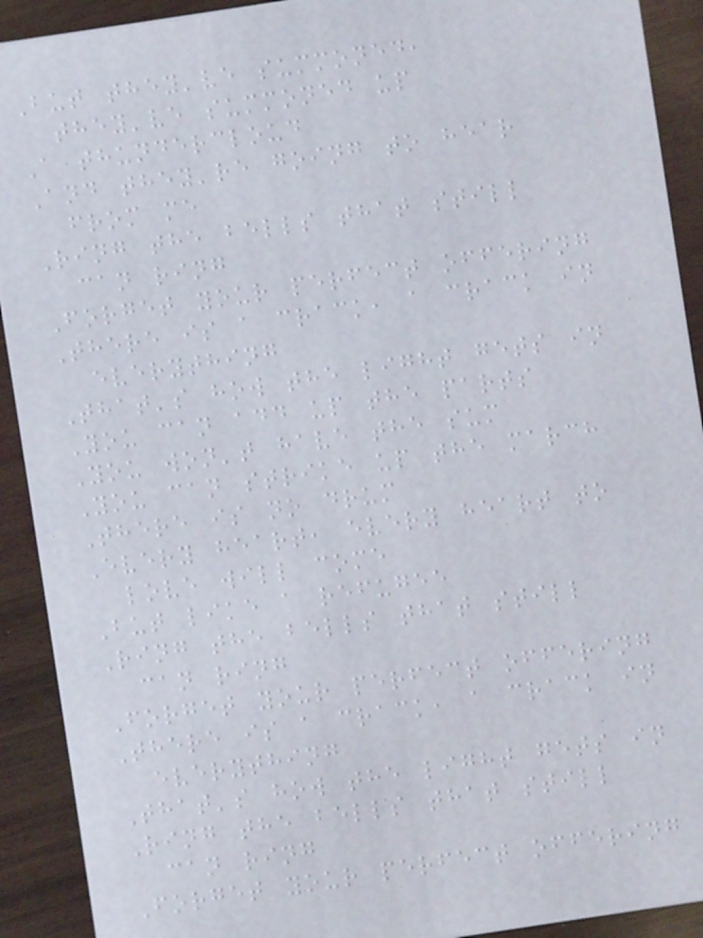But they've summoned,
they've summoned up
A thundercloud
And they're going to hear
from me
Ring the bells that still
can ring
Forget your perfect offering
There is a crack, a crack in
everything
That's how the light gets in
You can add up the parts
You won't have the sum
You can strike up the march
There is no drum
Every heart, every heart to
love will come
But like a refugee
Ring the bells that still
can ring
Forget your perfect offering
There is a crack, a crack in
everything
That's how the light gets in
Ring the bells that still
can ring
Forget your perfect offering
